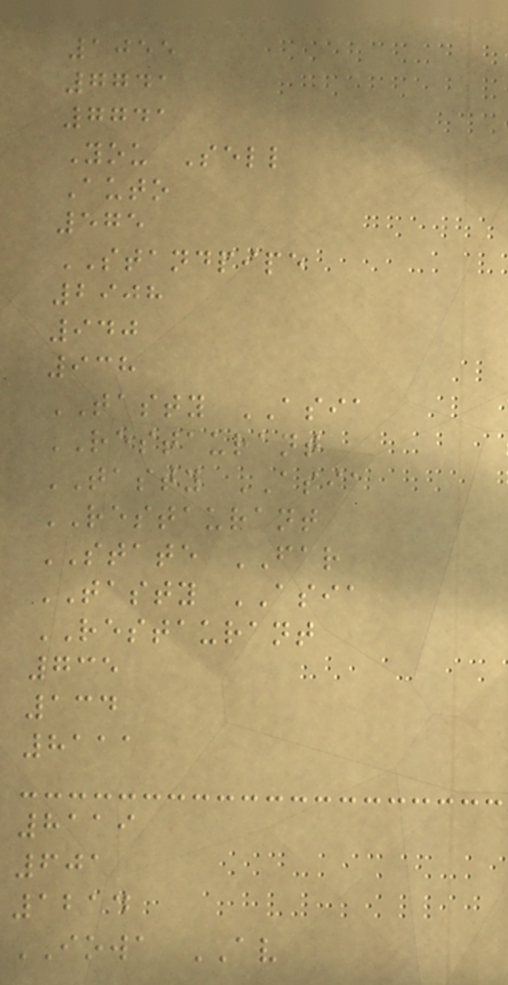1055
7741
7741
You Sell
Auto
575
STANDPIPE
2908
940
938
TASTY ASIA
RESTAURANT
TASTY ASIA
RESTAURANT
STATE FAR
TASTY ASIA
RESTAURANT
735
134
8111
8119
601
1214
IOWA AV
